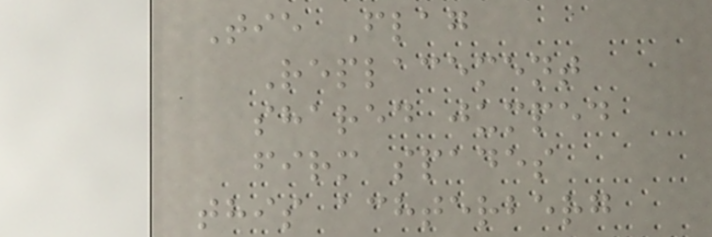Tie Flag
Replacement
shared jumped
firm spades
this achterberg
